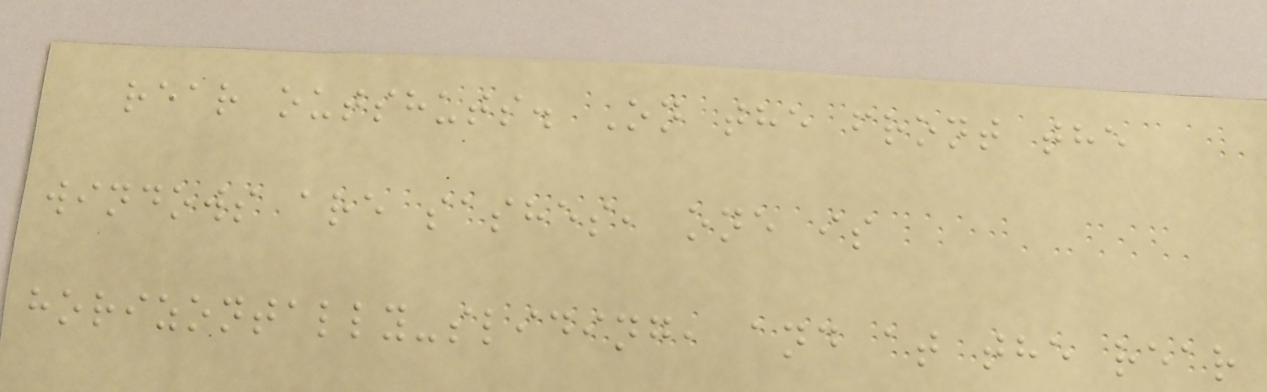rear outshuts. On the front the
windows are sashes, one is
horizontally-sliding, and at the rear
